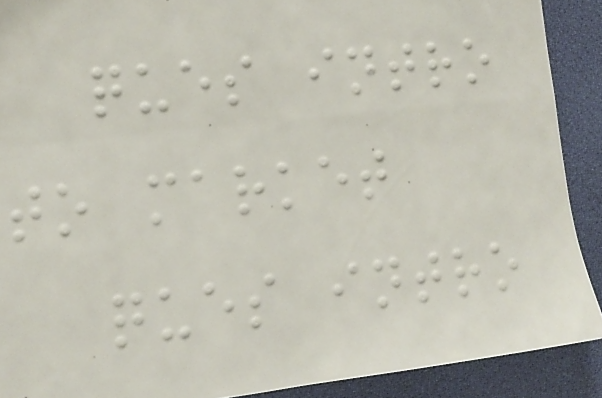ques intro
to market
ques intro
